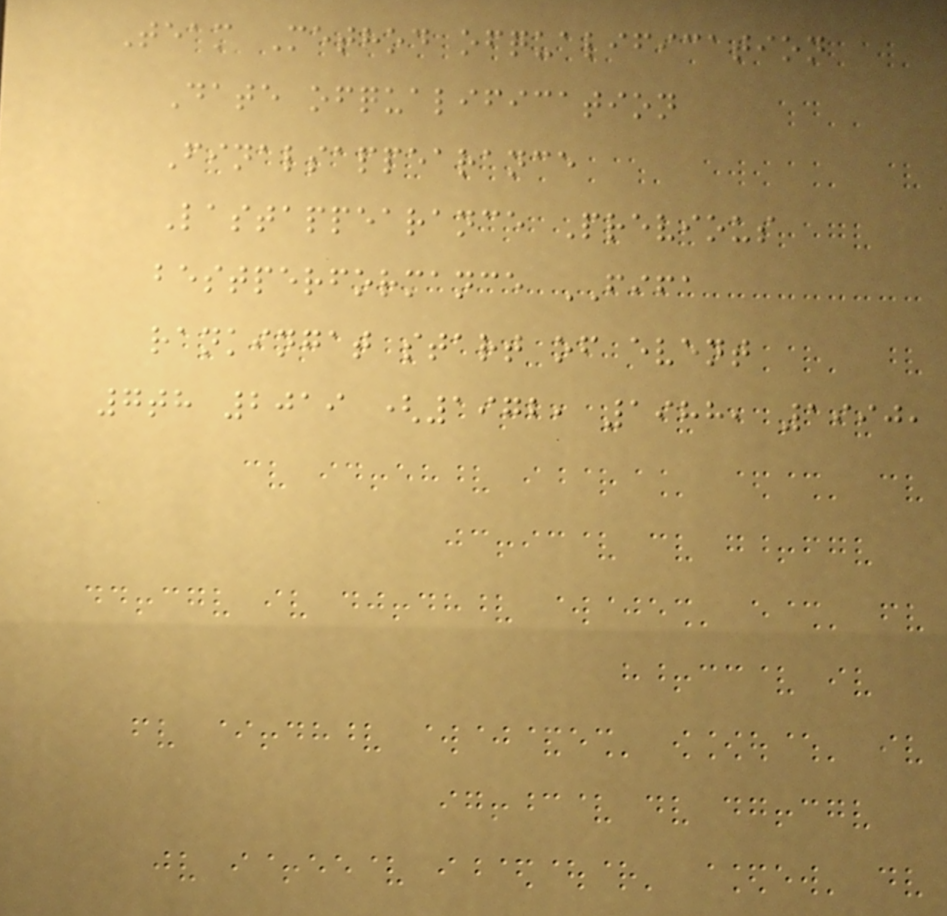Team Method ofqualification
Date ofqualification
Finalsappearance
Lastappearance Previous
bestperformance FIFA
rankingat start of event
7th 2019 (1972, 1988, 1990,
